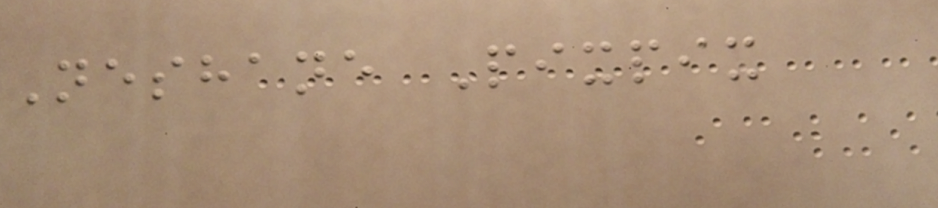Neshane Pixpix
